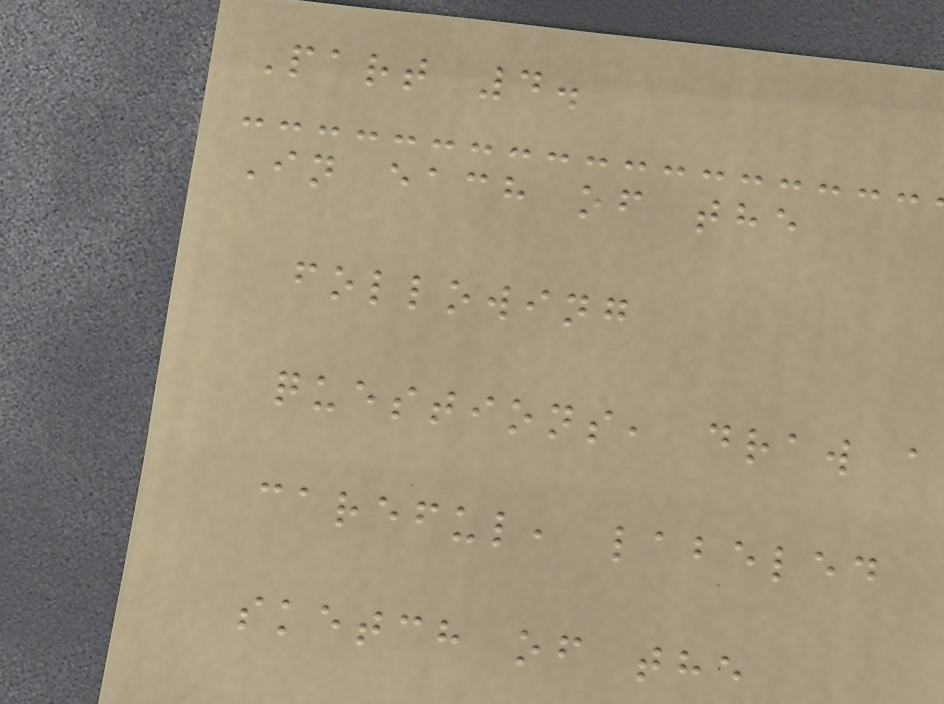Part 4.
In each of the
following
questions, draw a
careful, labeled
sketch of the
